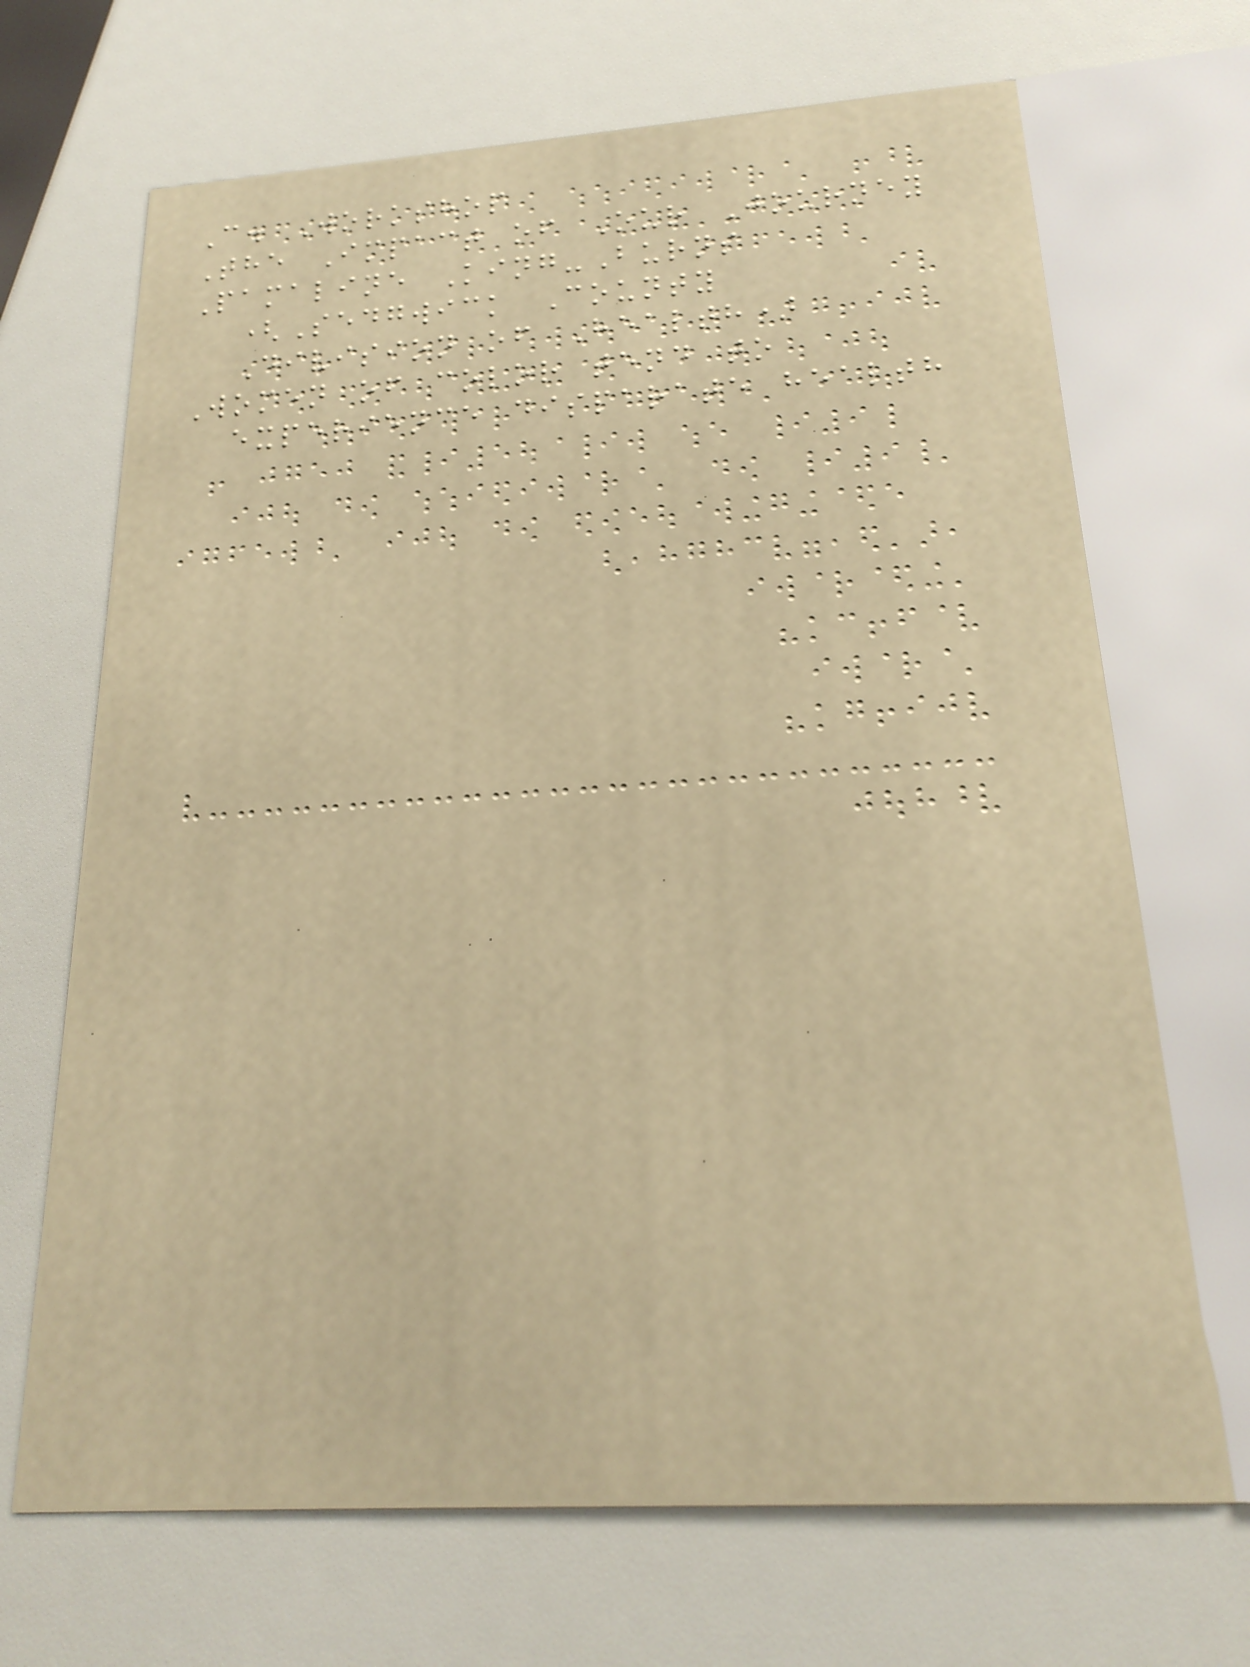C. Workshop
The Impact of Our Journey
Pamaline King-Burns
(Sedgwick County
Division of Health)
Women of color tend to
experience disparate health
